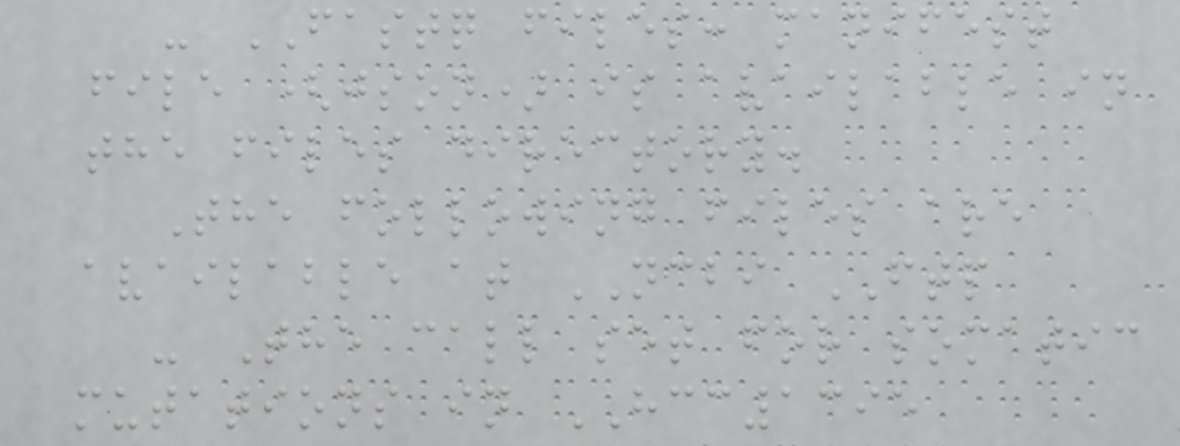- FASTQ files: manifest
file (json) is available in
the files directory.
The following files are
available at NCBI FTP
- The call set for somatic
mutations in HCC1395
